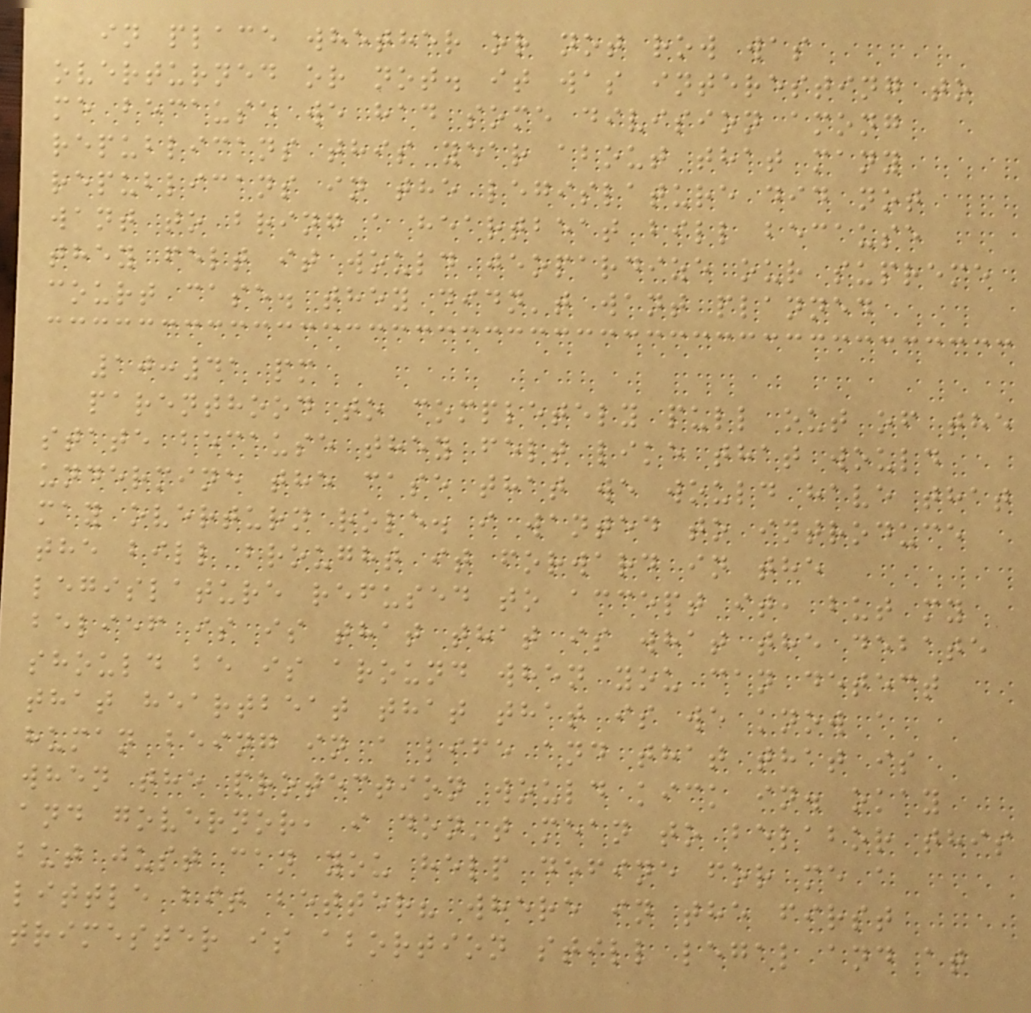in place whether or not row was
overturned or not. it was interesting to
me because we had some division among
republicans this year about that many
republicans in the legislature did not
want to bring a heartbeat bill because
they felt it would jeopardize our supreme
court case. they didn't want planned
10:41 pm
parenthood to completely pull out of the
state because they felt like that would
undermine the case that we would have that
may overturn role. i wanted to introduce
the bill brought it forward in the
legislature refused to accept it, but my
belief is is that that is what the debate
should be is around when you can detect
that heartbeat that that is we know a
human being in a life and that that is
when the protection would kick in. okay
and governor, i don't mean to belabor this
but just can you help define for me a
little bit better? where in the first
trimester is abortion still legal and at
